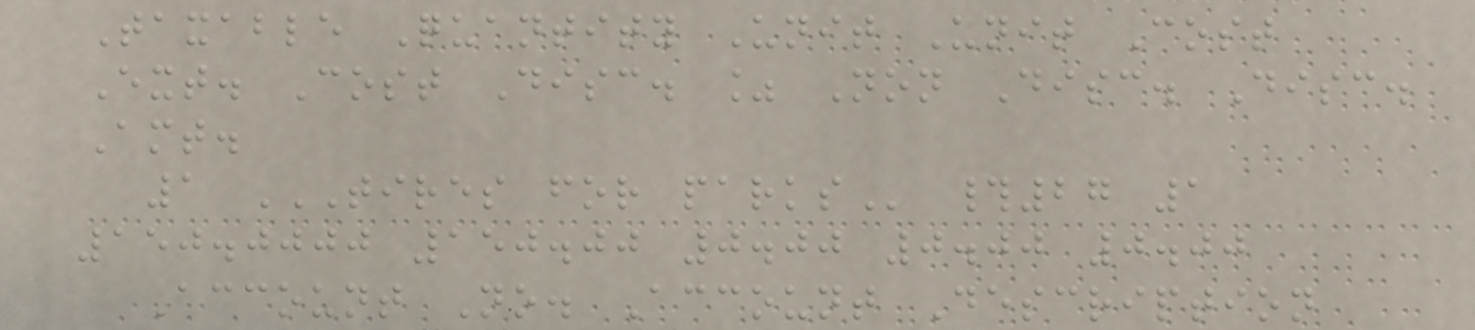Taxable Quantity Unit Unit Cost
Ext. Cost Disc. % Non Disc. Disc.
Amt.
1 TIRES FOR PARKS #27 1
150.0000 150.00 0.00 0.00 0.00
Account No. Account Description
